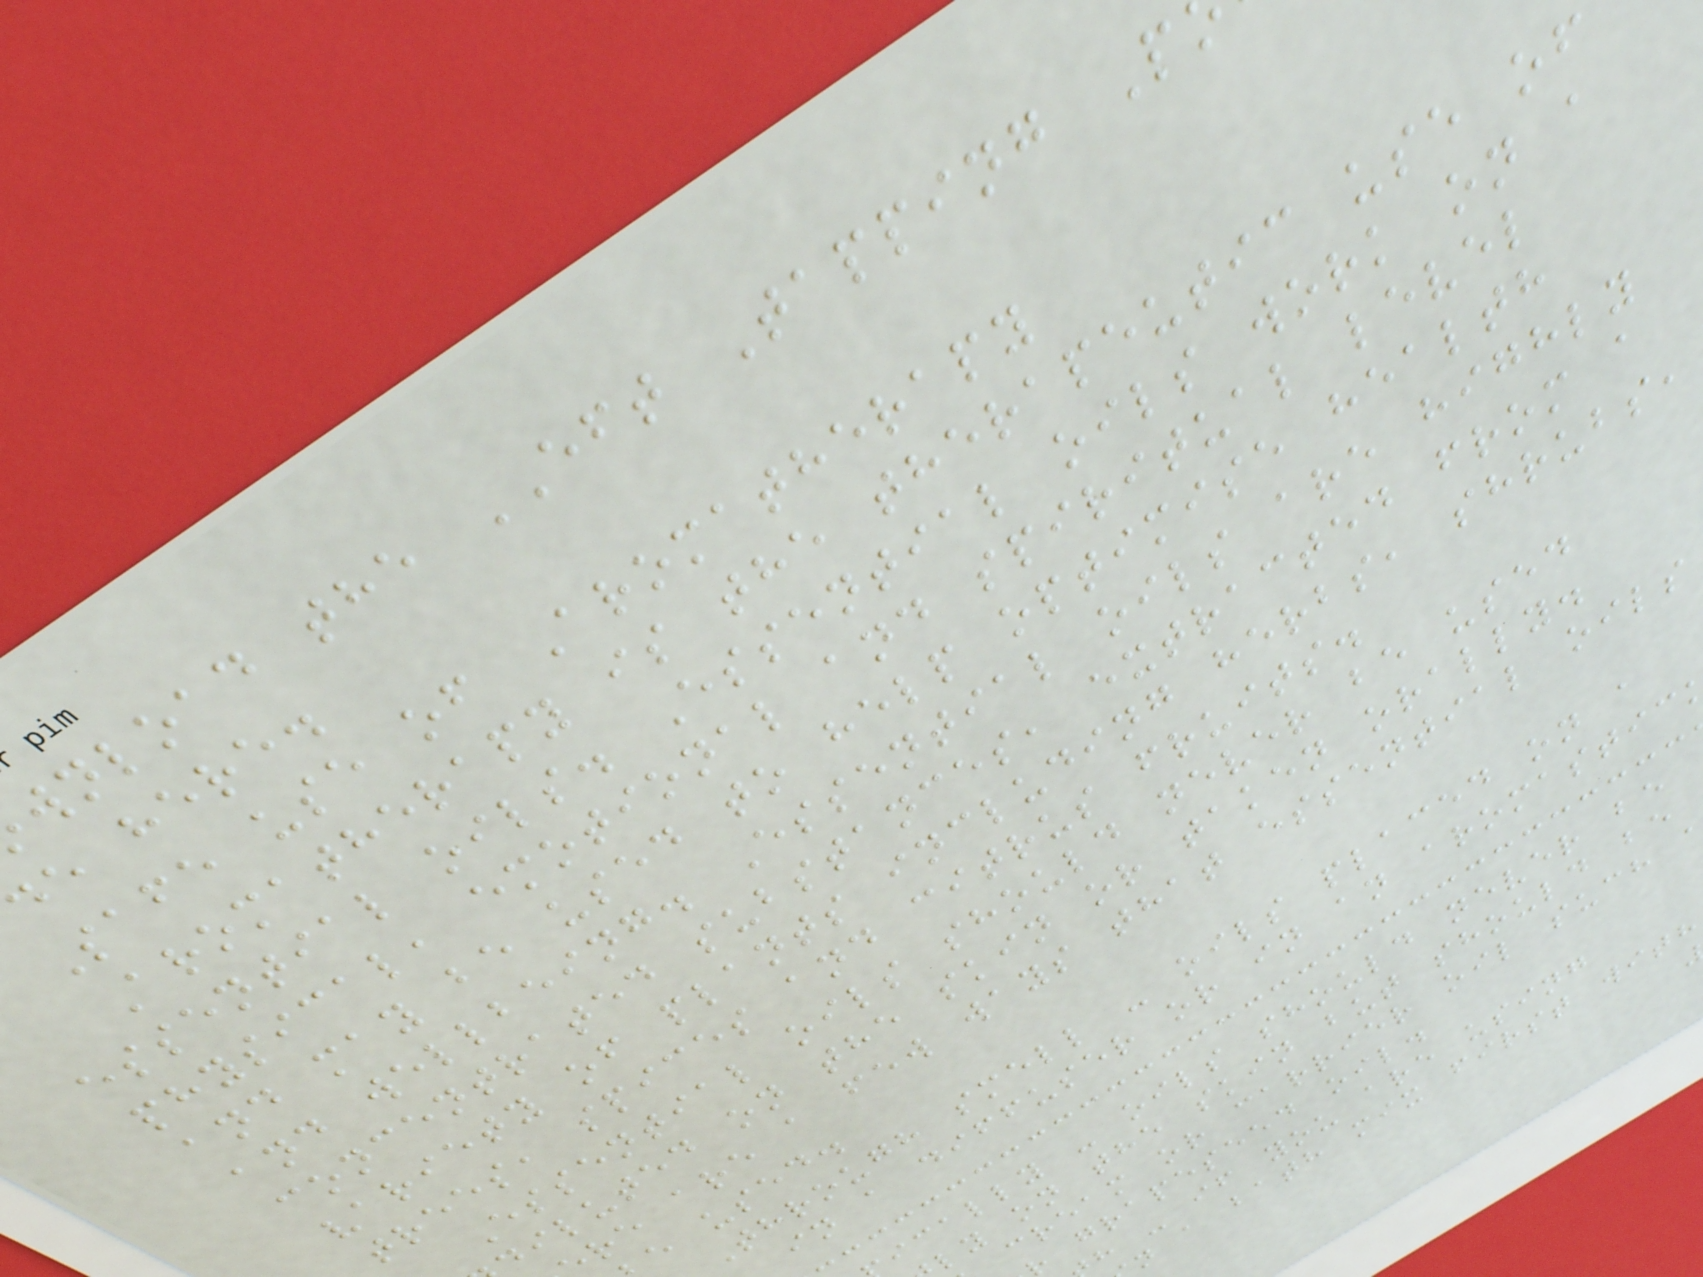wnload the EFT Tapping P
de here.
Safe use of Aromatherapy
Aromatherapy is the therapeutic use of
essential oils. Essential oils work on a
physical, emotional and spiritual level
and may be used to help optimise health
and wellbeing. Essential oils are highly
concentrated substances, extracted from a
variety of plants including herbs, shrubs,
trees, spices and citrus fruits.
Essential oils should never be used
diluted on the skin or taken orally.
re are a few ways that essential oils
e used.
Through smell - oils placed on a
in a diffuser or in an aromastic
ically - oils should never be
ly on the skin but should be
cream or carrier oil such
grapeseed oil.
h - if you are using
n a bath mix first with
